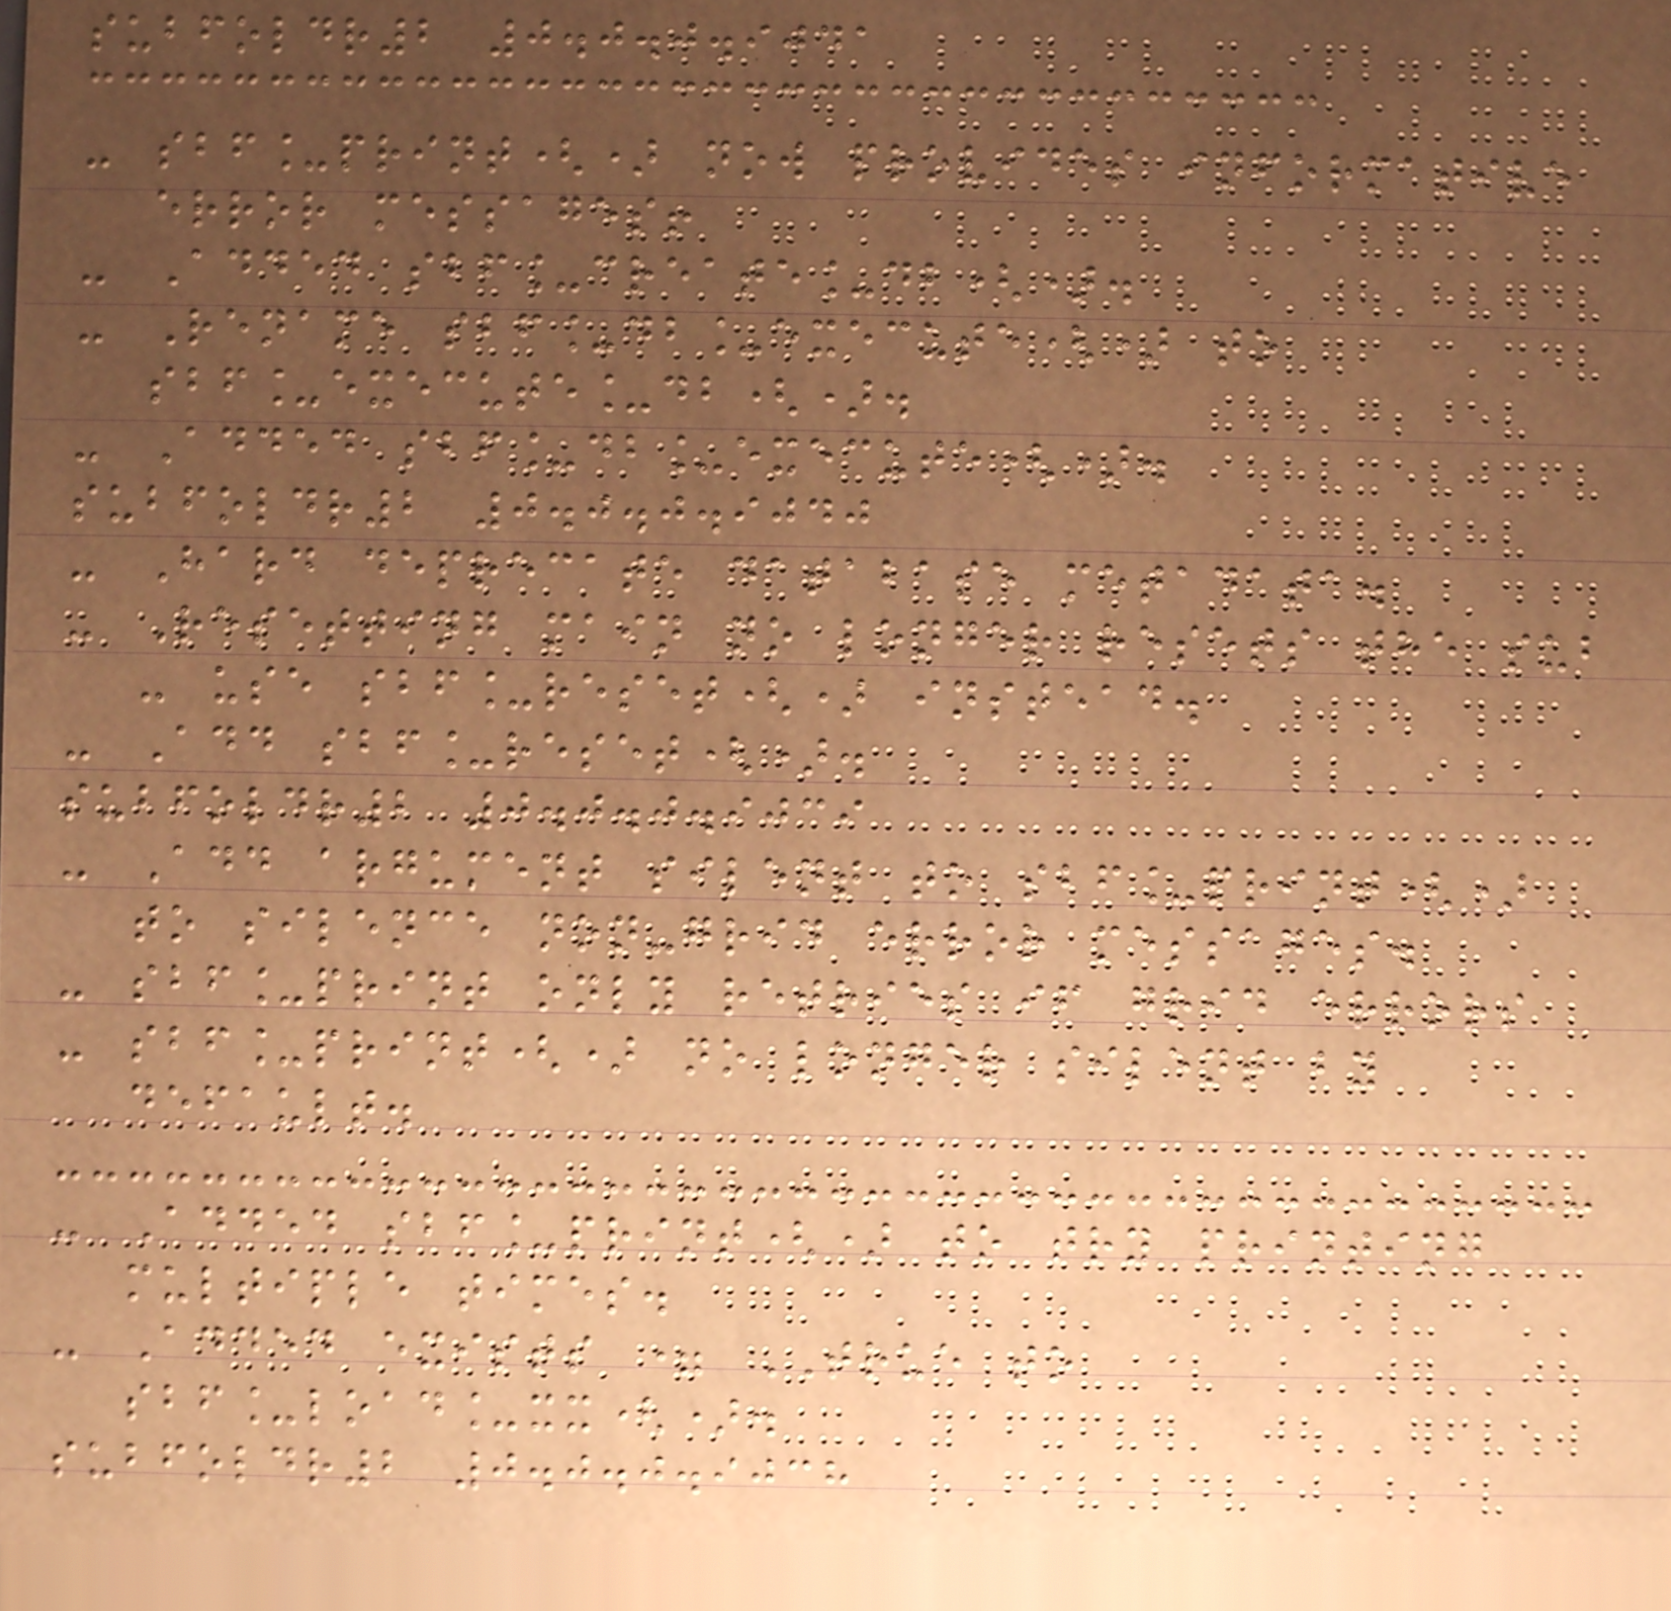subfoldr2 0.0.0.9041
- sbf_print() now provides informative
error messages!
- Added sbf_create_db().
- Rename sbf_db_execute() to
sbf_execute_db().
- Added sbf_db_execute().
subfoldr2 0.0.0.9040
- Hard deprecate database metadata.
- Resetting main no longer resets the sub
- use sbf_reset() instead.
- Add sbf_reset().
subfoldr2 0.0.0.9039
- Add argument silent to sbf_print()
to silence non-grid error messages.
- sbf_print only retries if grid errors
- sbf_print() no longer silent by
default.
- Added sbf_print() to try printing
multiple times.
- Added exists = TRUE to
sbf_load_xx().
subfoldr2 0.0.0.9038
